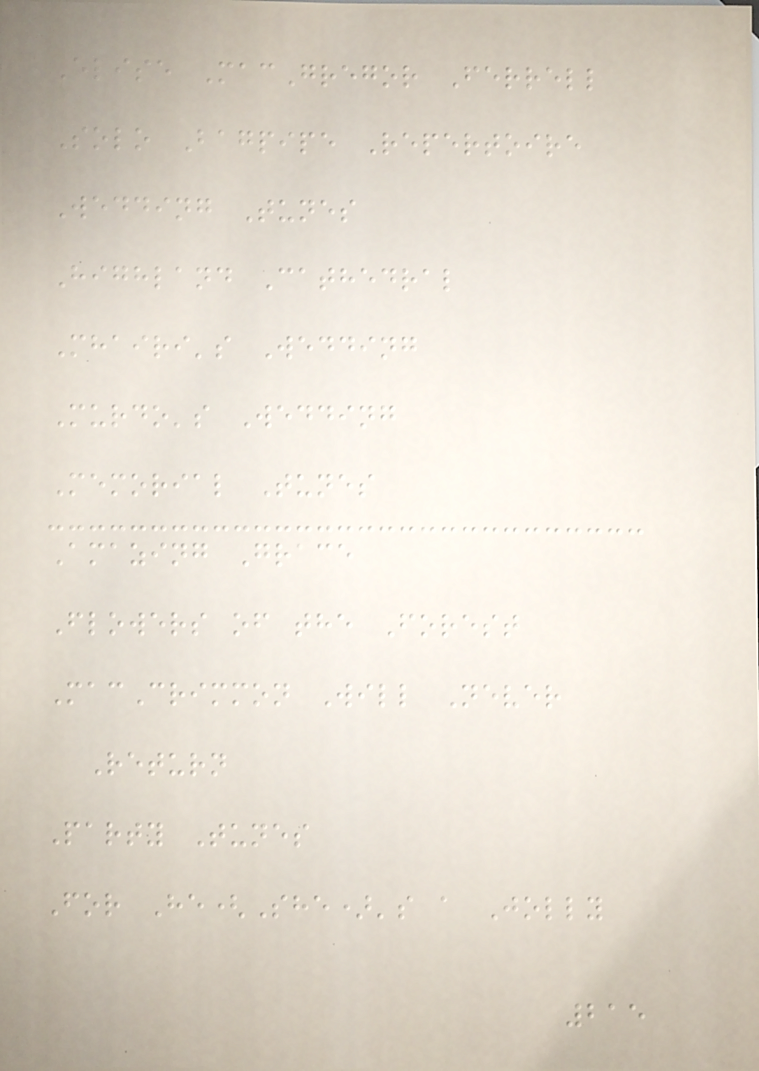Elise MacGregor Ferrell
Solo Bagpipe Repertoire
Wedding Tunes
Highland Cathedral
Mhairi's Wedding
Murdo's Wedding
Memorial Tunes
Amazing Grace
Flowers of the Forest
MacCrimmon Will Never
Return
Party Tunes
For He(She)'s a Jolly
215
